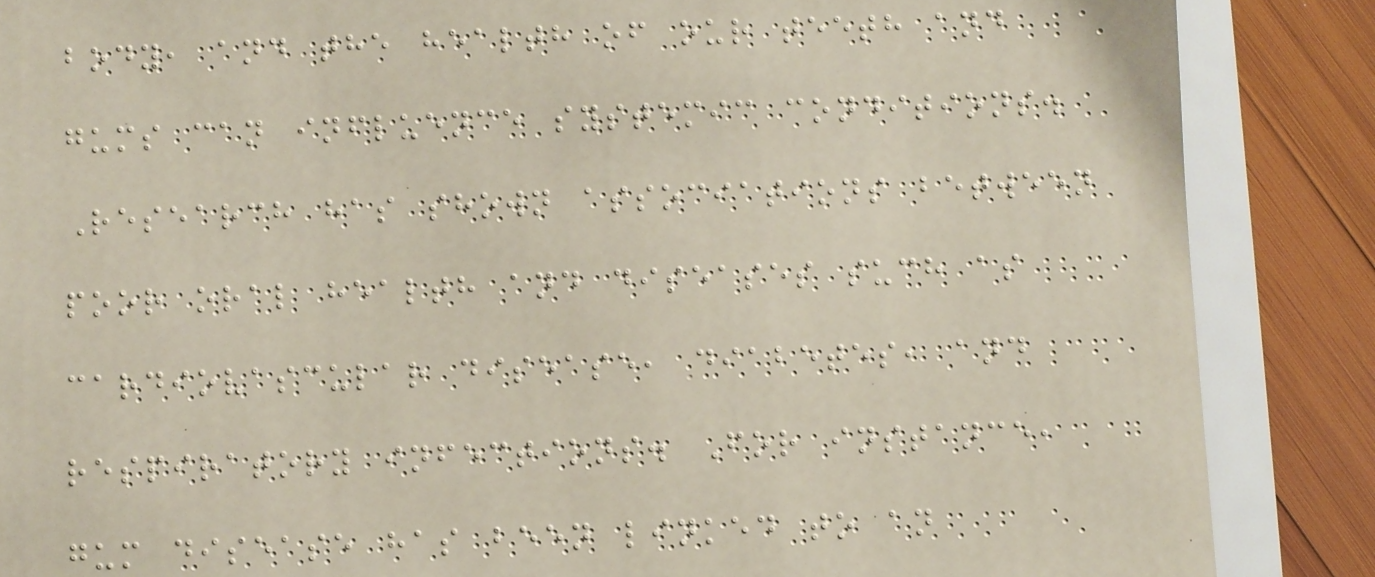body, and the health of our teeth and
gums can influence systemic conditions.
Research has shown associations between
poor oral health and diseases such as
cardiovascular disease, diabetes, and
respiratory infections. For instance,
gum disease has been linked to an
